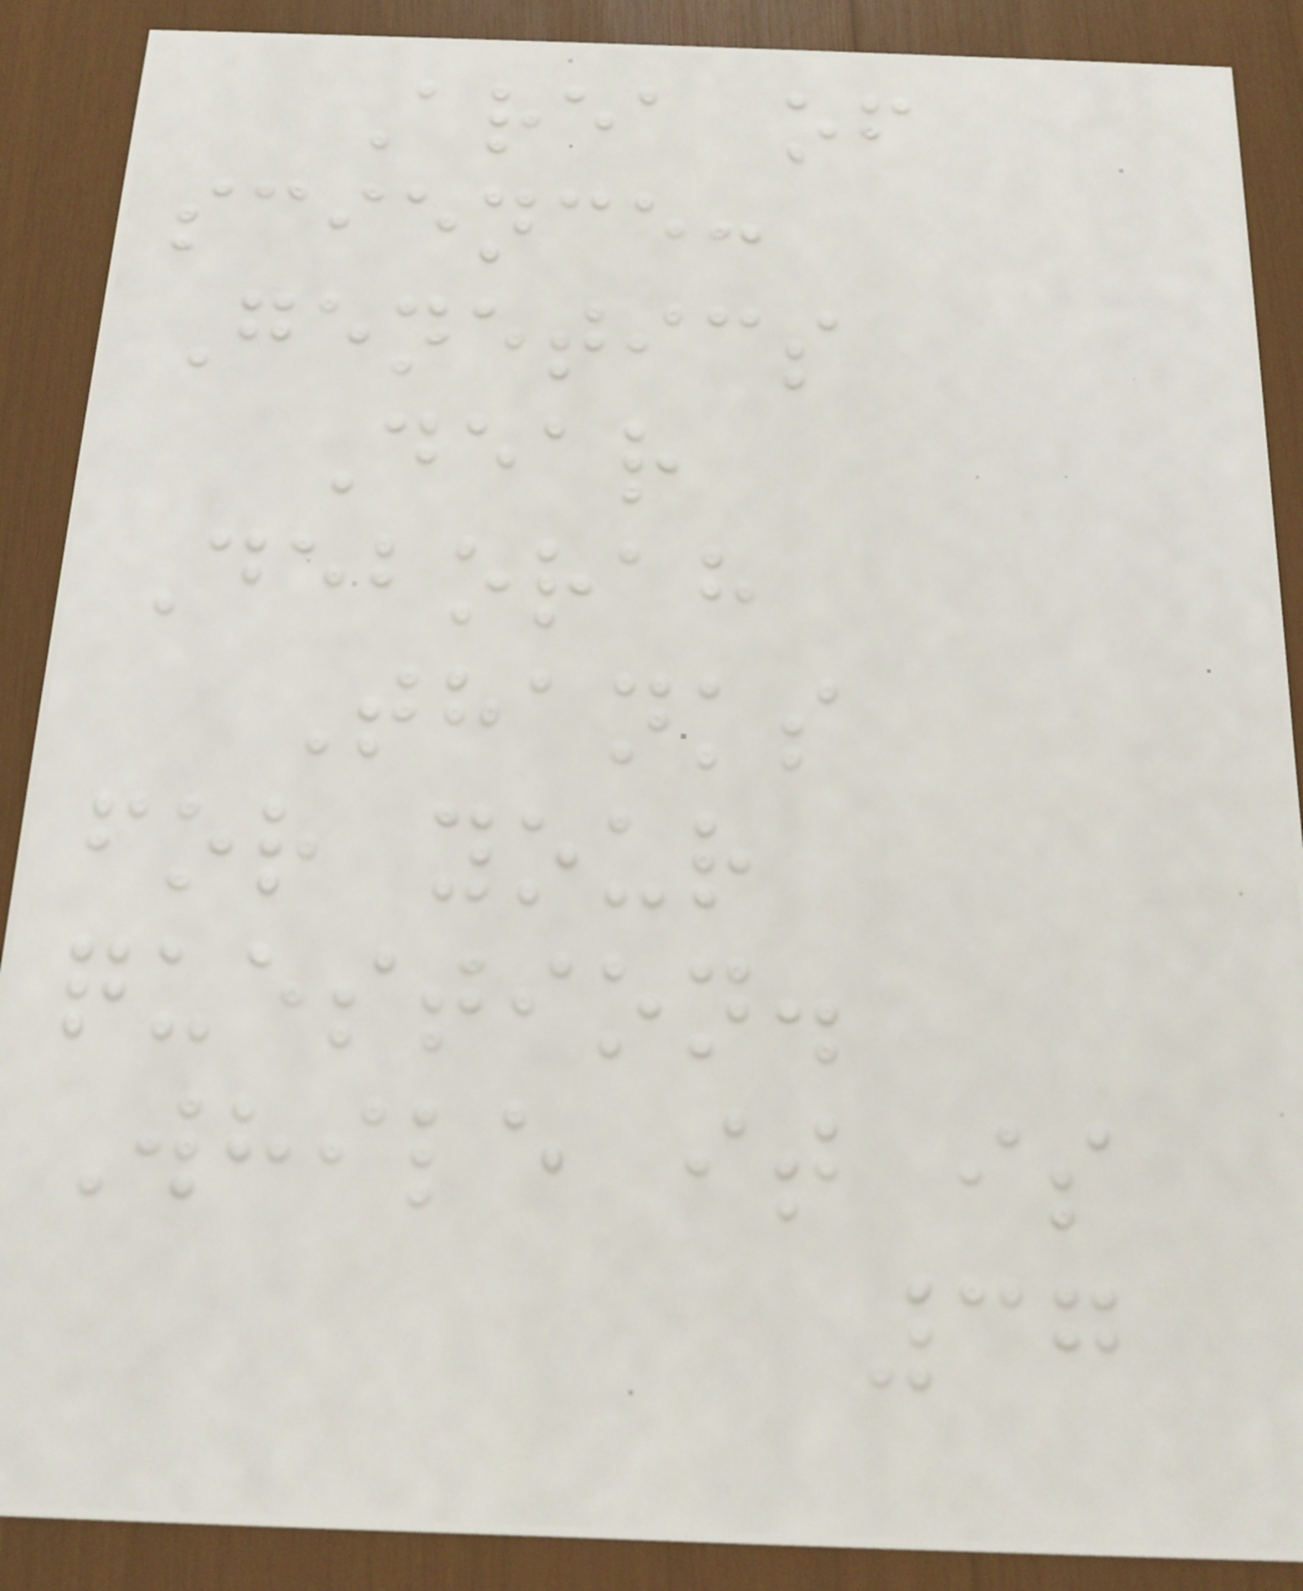Area of
science:
Genetics
Dear
Deborah
Thanks
for your
question.
While it is
37
